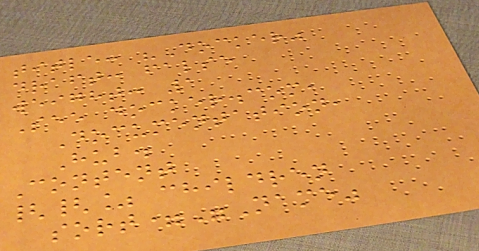title: "Docker"
draft: false
weight: 1
See docker.com,
Documentation,
Hub.
Content
{{% children
sort="Name"
